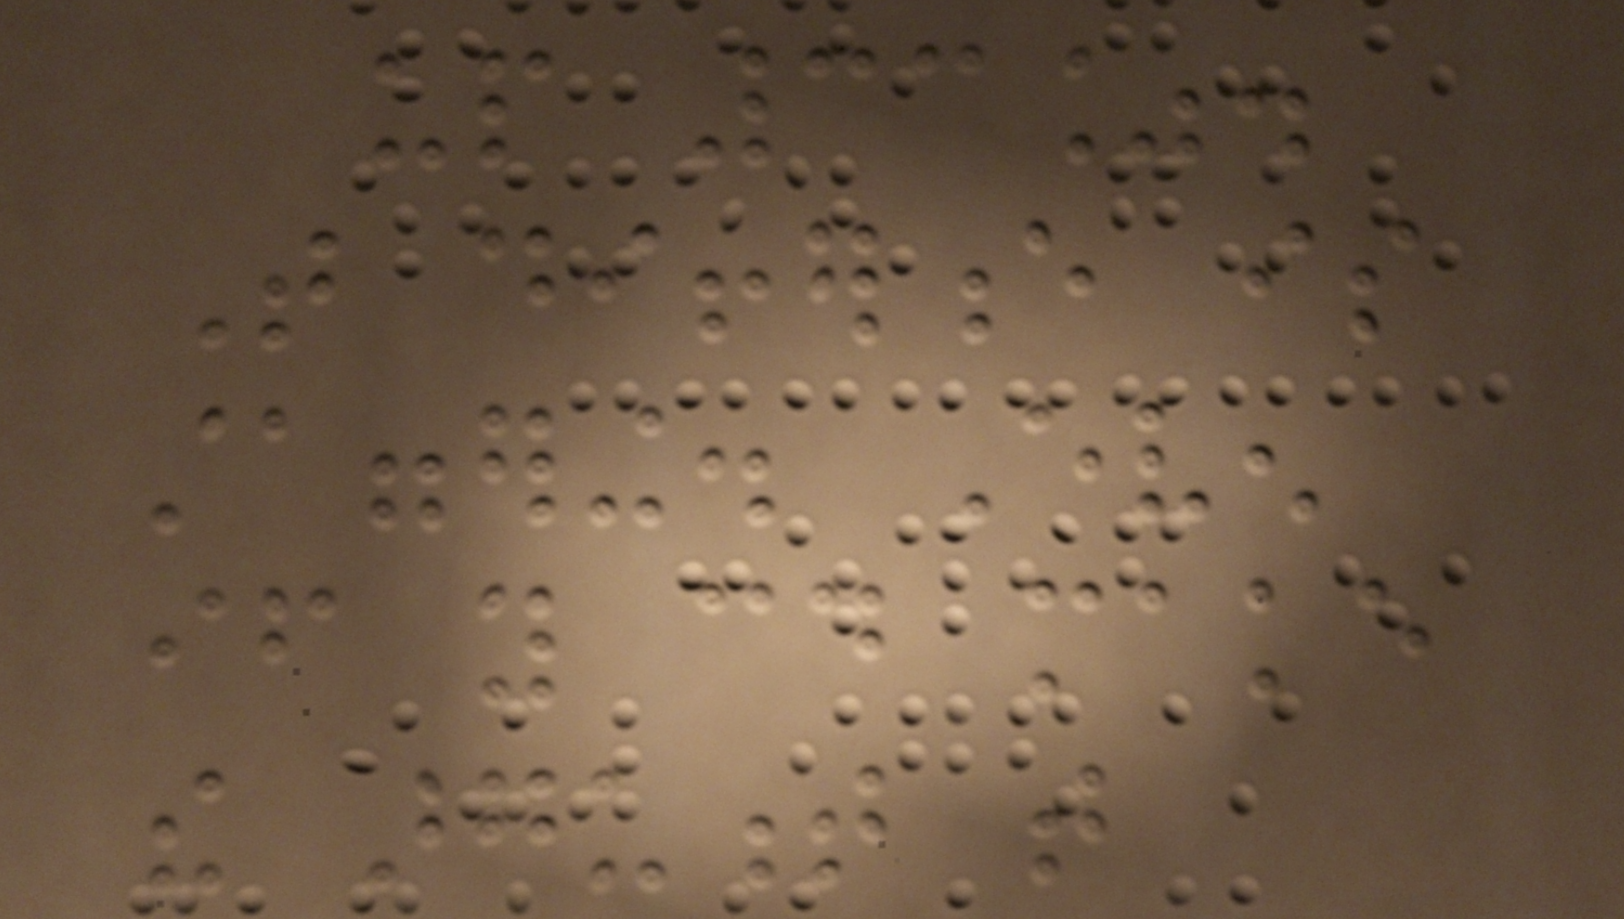up 33%.
That difference is
staggering. Even
if you could make
the argument that
